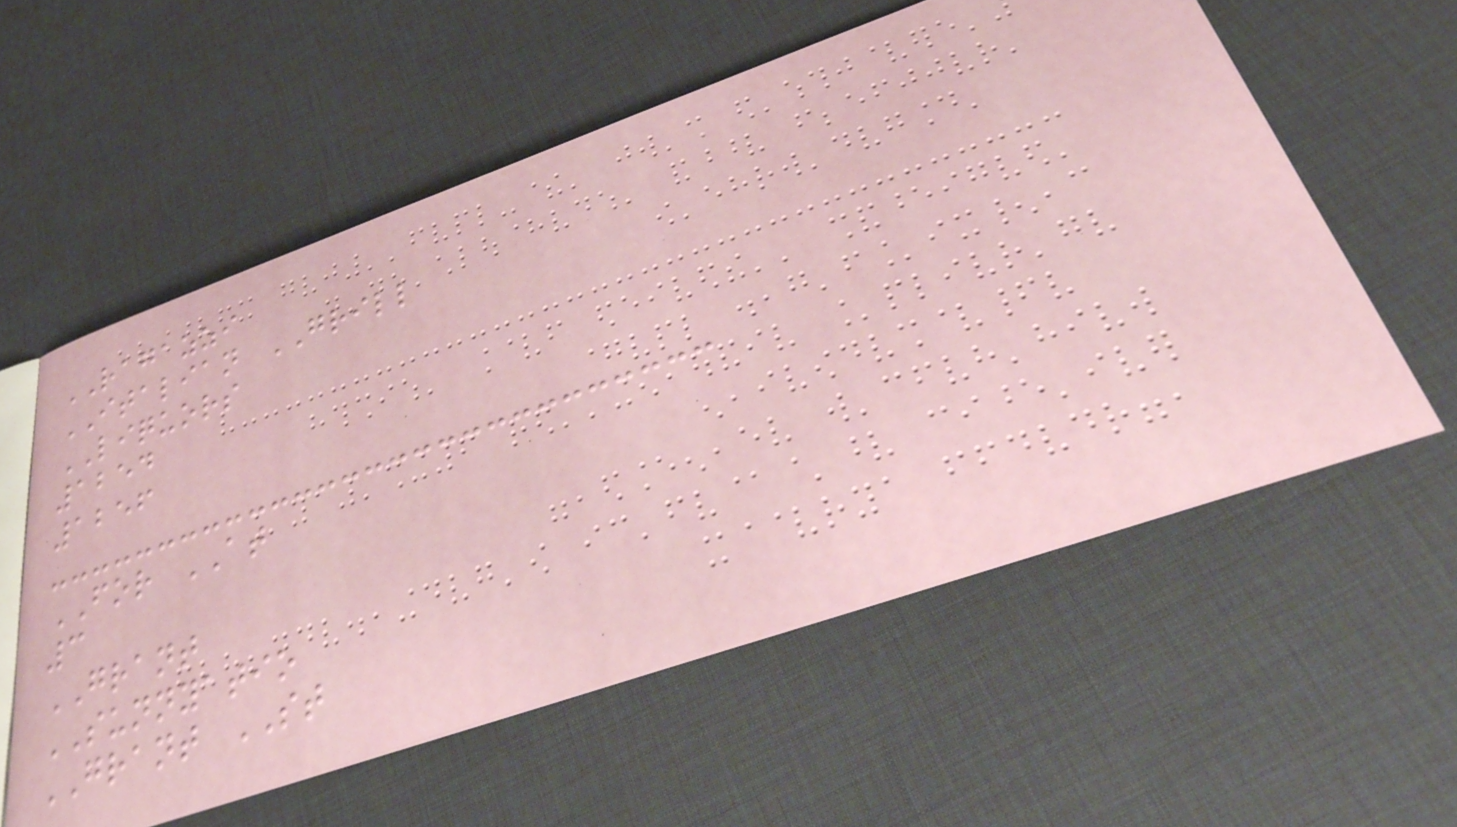RAGAZZI
ITALIAN GRILL
LIQUORS
1254
1256
FOR AT
3
GRANT
SUNNYATIO
GRANT ST
